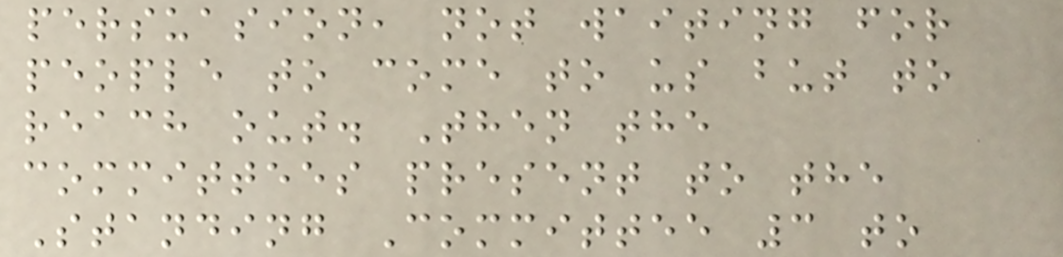persuasion, not waiting for
people to come to us but to
reach out. Then the
committees present to the
Standing Committee 3 to
